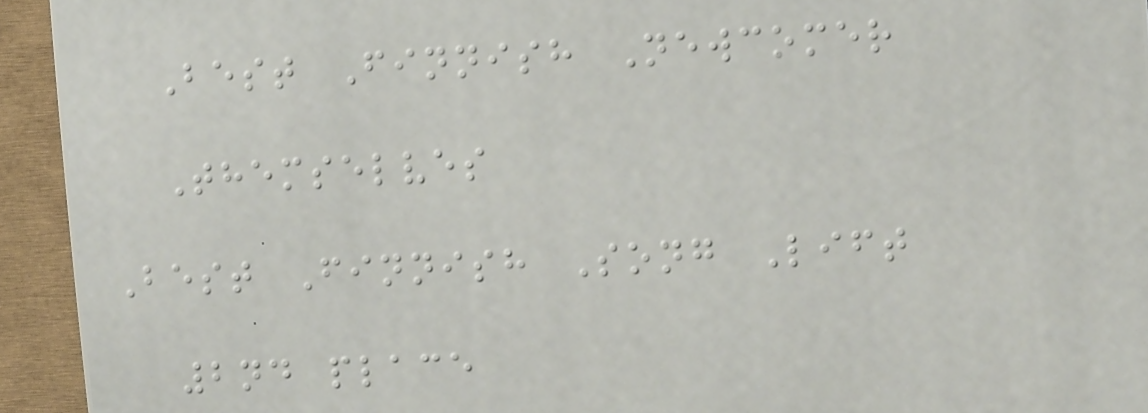Best Finnish Newcomer
Themselves
Best Finnish Song Lift
2nd place
